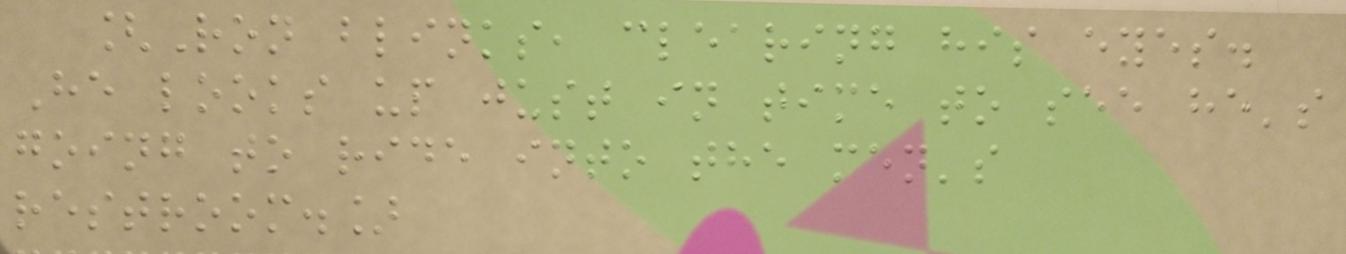[Ron blinks, clearing his eyes.
He looks up just in time to see he's
going to ride into the men's
restroom.]
